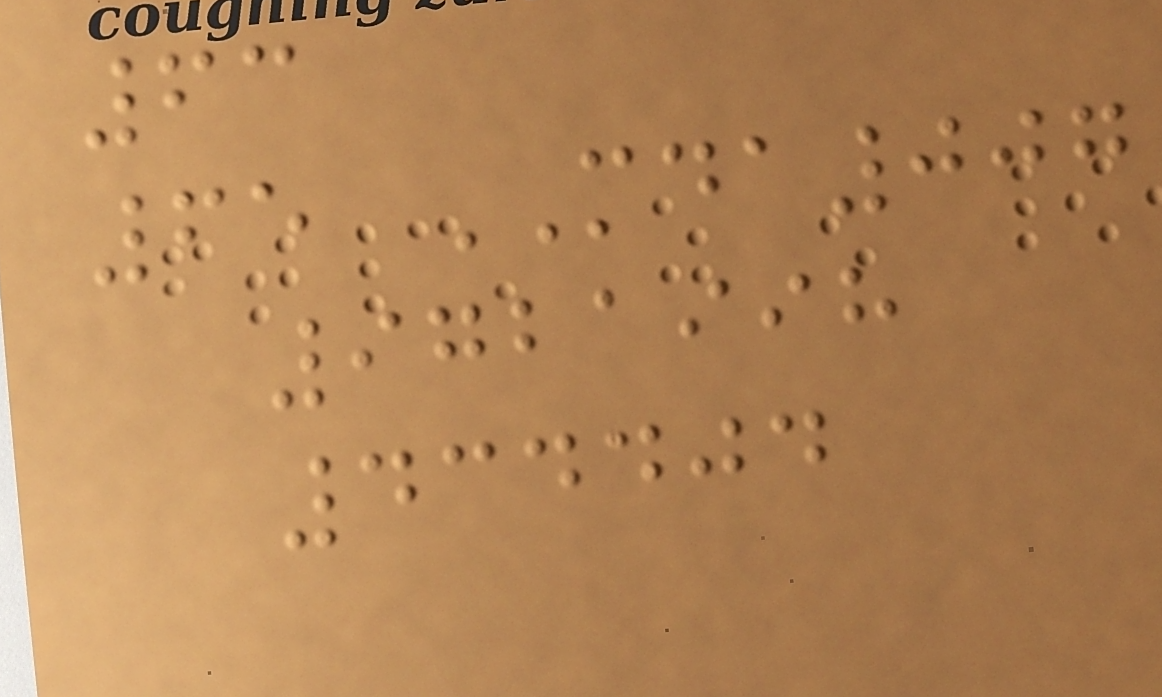63
65 MDA007
9721998
434404
